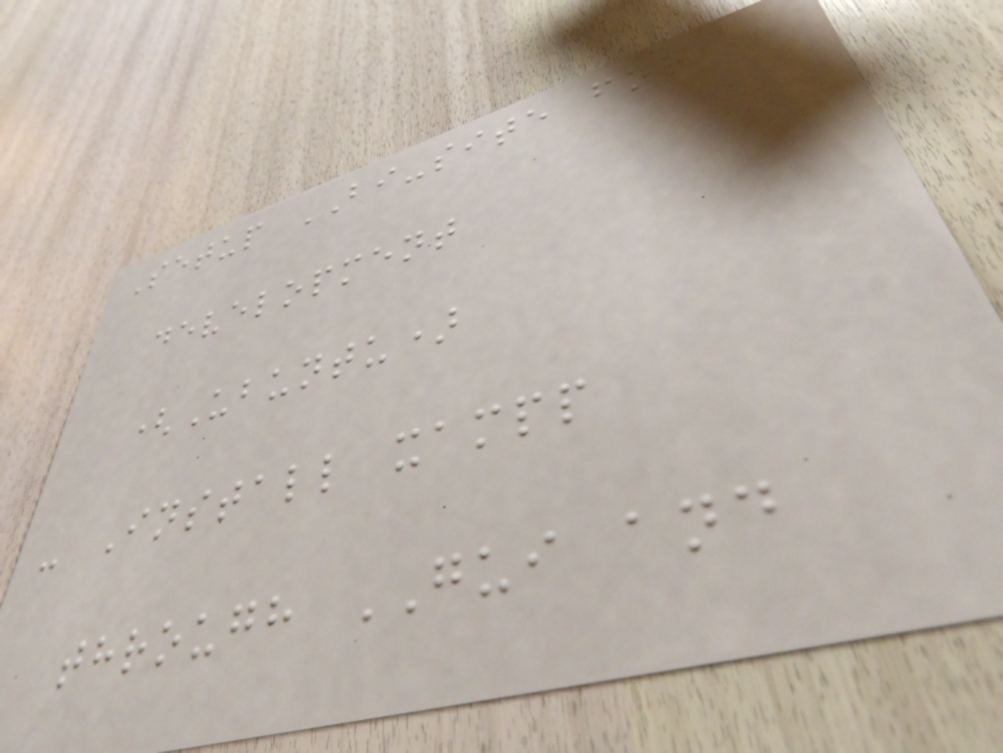Setup BI-site for
development
(Ubuntu)
- Install xampp
through GUI and
